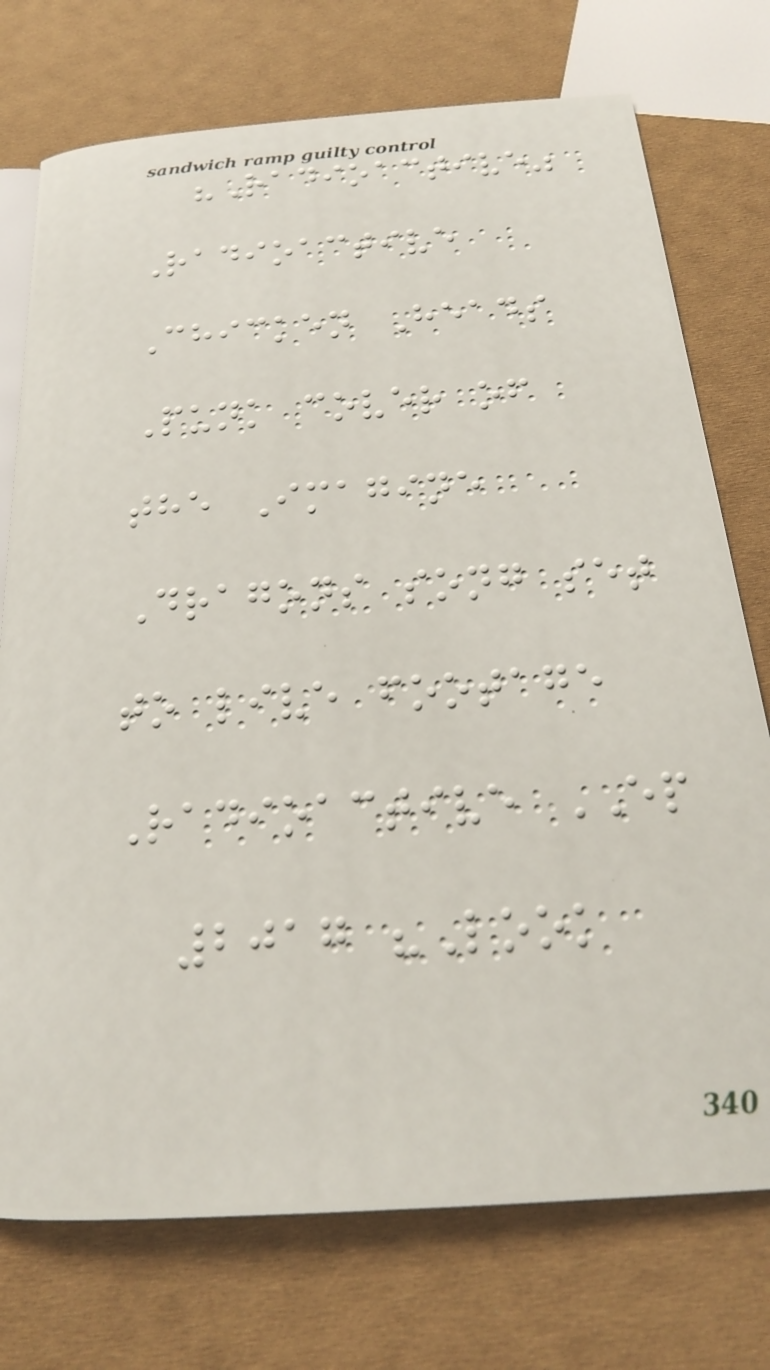"Radioactive"
Radioactive
Chicken Heads
Punk cover of
the Imagine
Dragons song set
to live footage
Radioactive EP
2017 "Look
